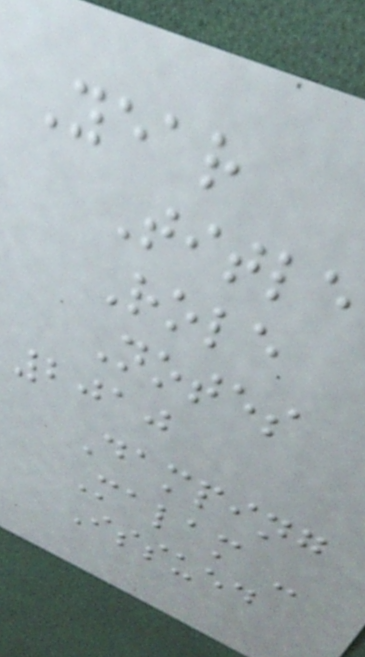Year
Title
Role
Notes
2010
Damping
Malam -
Issued
